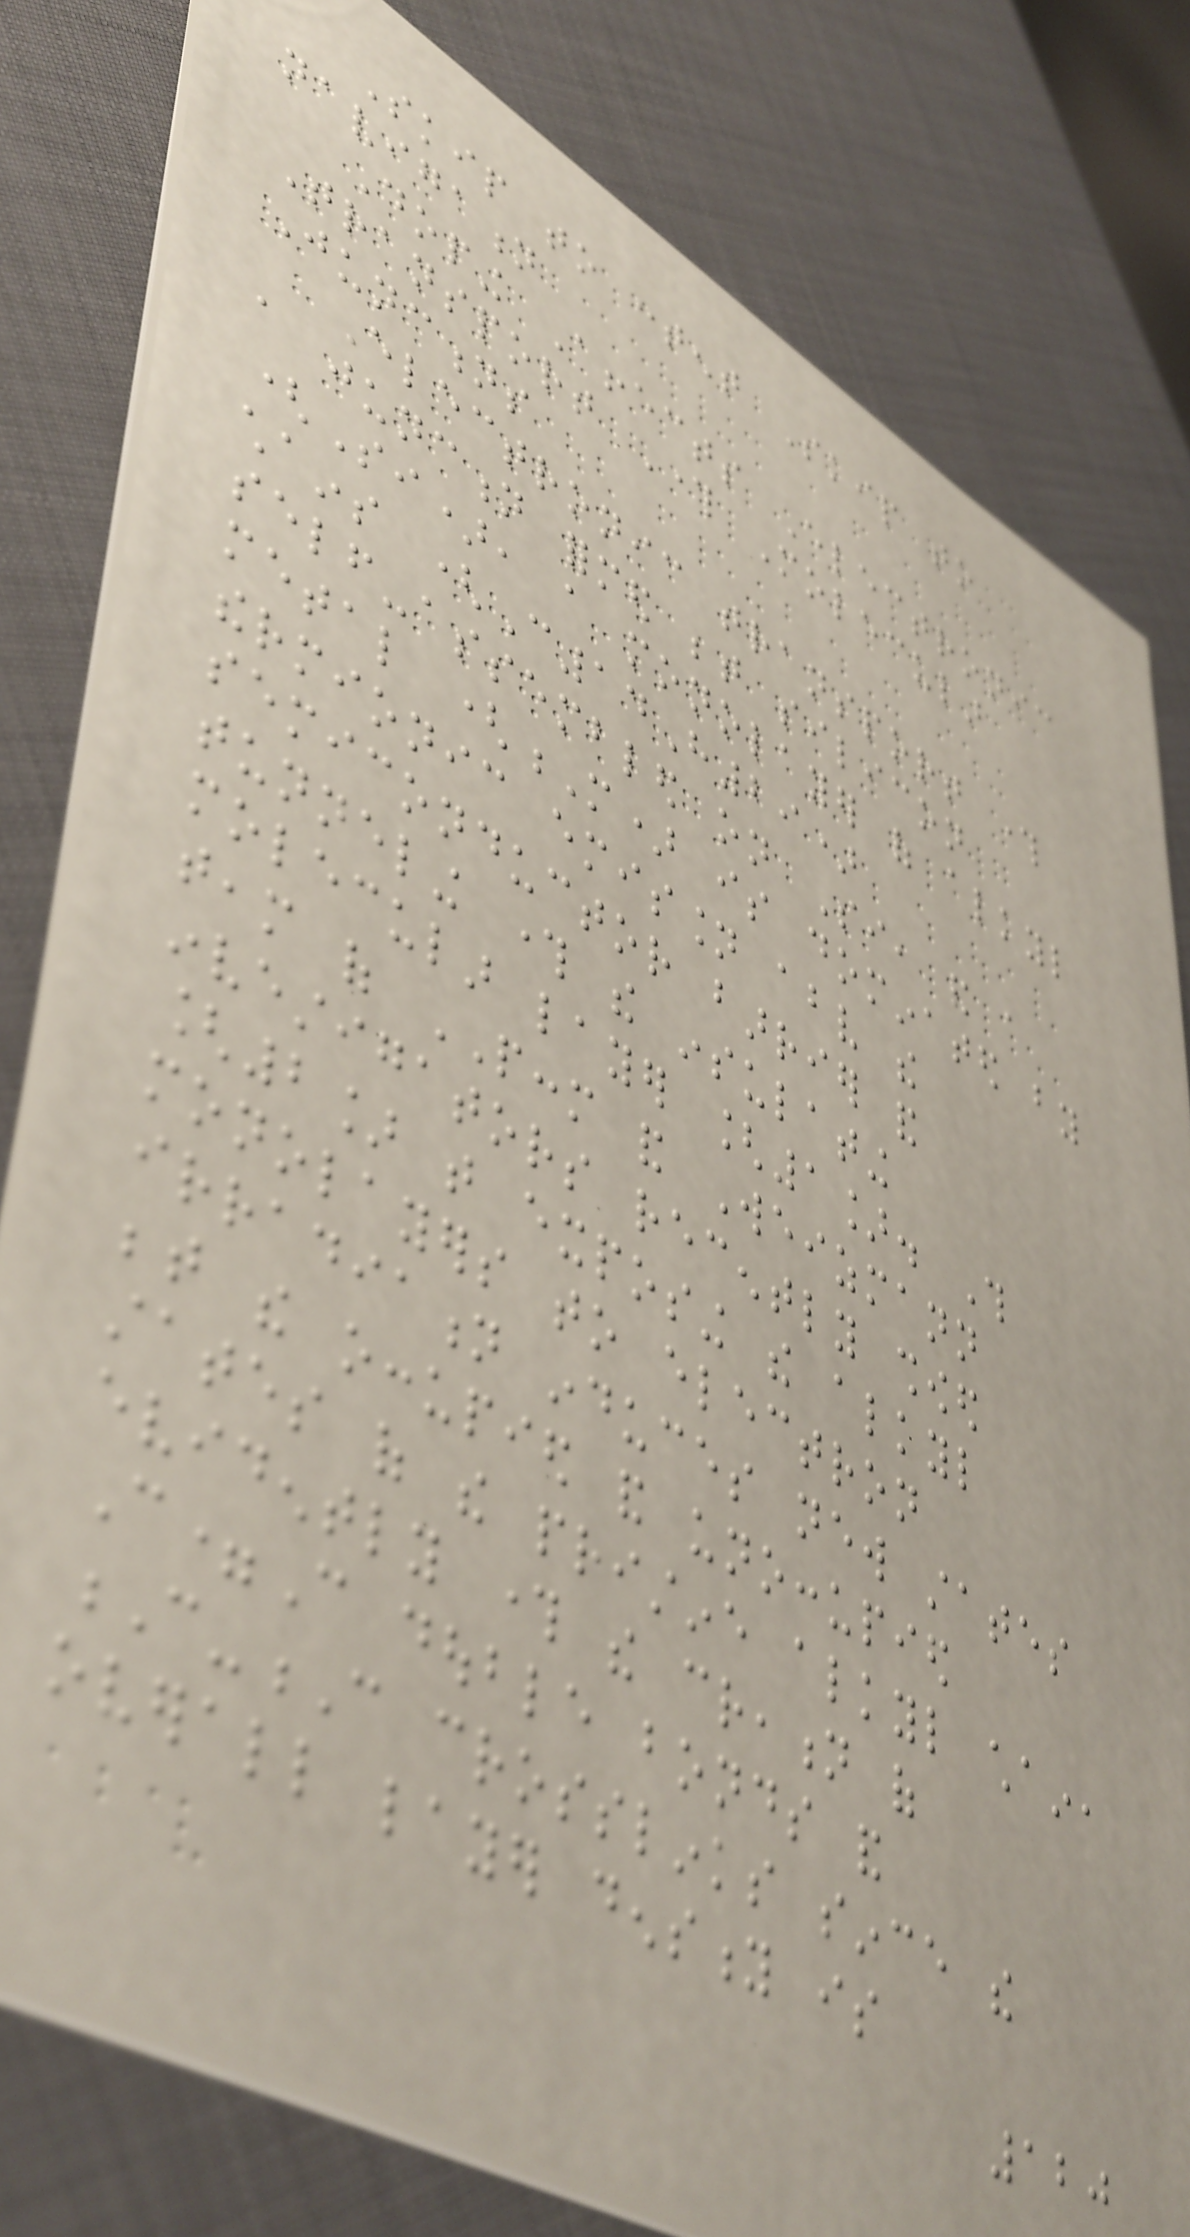Skip to content Skip to
navigation
Doping Affects Electronic
Transport Through Molecular
Junctions
Electronic transport through
a junction formed between silicon
(Si), a monolayer of alkyl
chains (C14H29)
self-assembled on Si, and a
metal (M) is dominated by
thermionic emission above the
semiconductor barrier and
tunneling through the insulating
molecular layer [1]. This
team of PCCM and Weizmann
investigators recently showed
[2] that exposing the alkyl
monolayers to electron
irradiation induces new states
between the occupied and unoccupied
states of the pristine alkyl chain,
evidently through the creation of
C=C double bonds and
C-C crosslinks since the
overall layer density is
120
